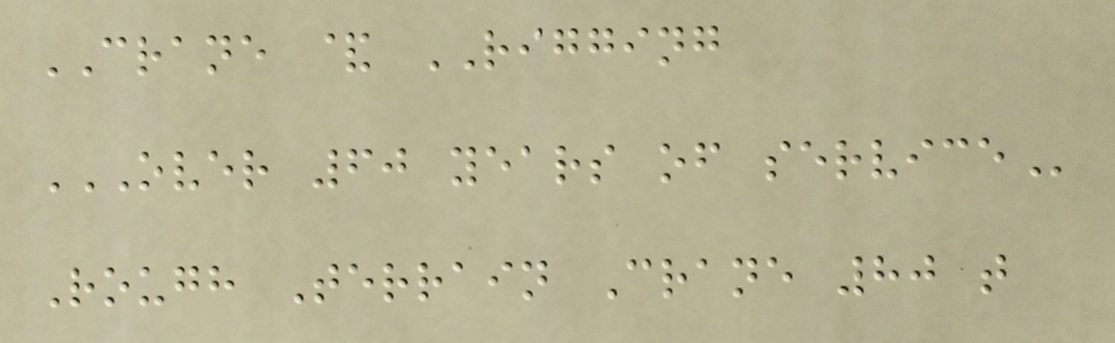CRANE & RIGGING
OVER 60 YEARS OF SERVICE
Rough Terrain Crane 80 t
